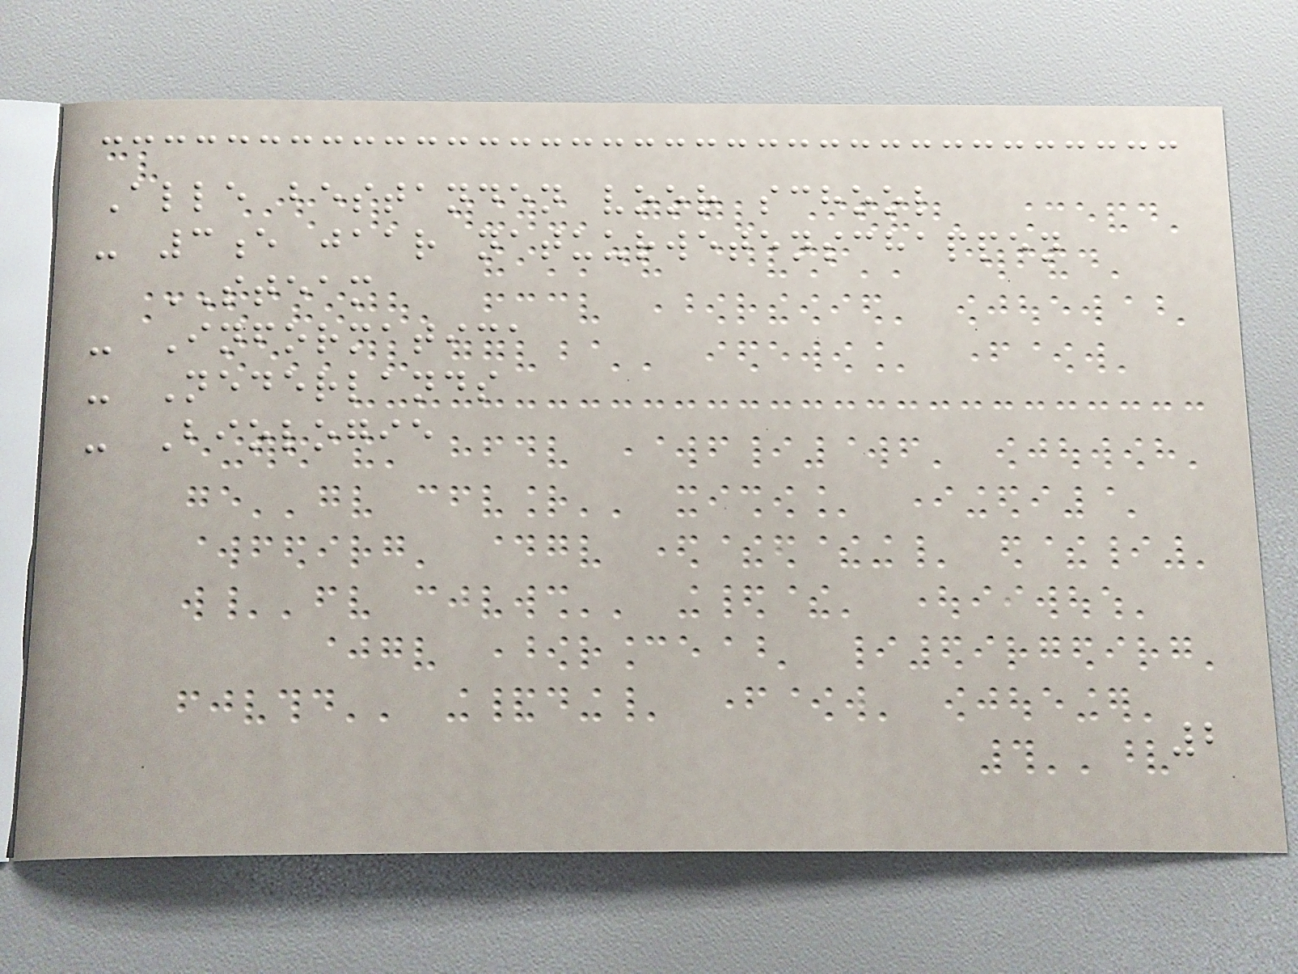Alle bestanden voor school
- 3e jaar natuurwetenschappen
STEAM
- Informatica
- Nederlands
- Biologie
2
